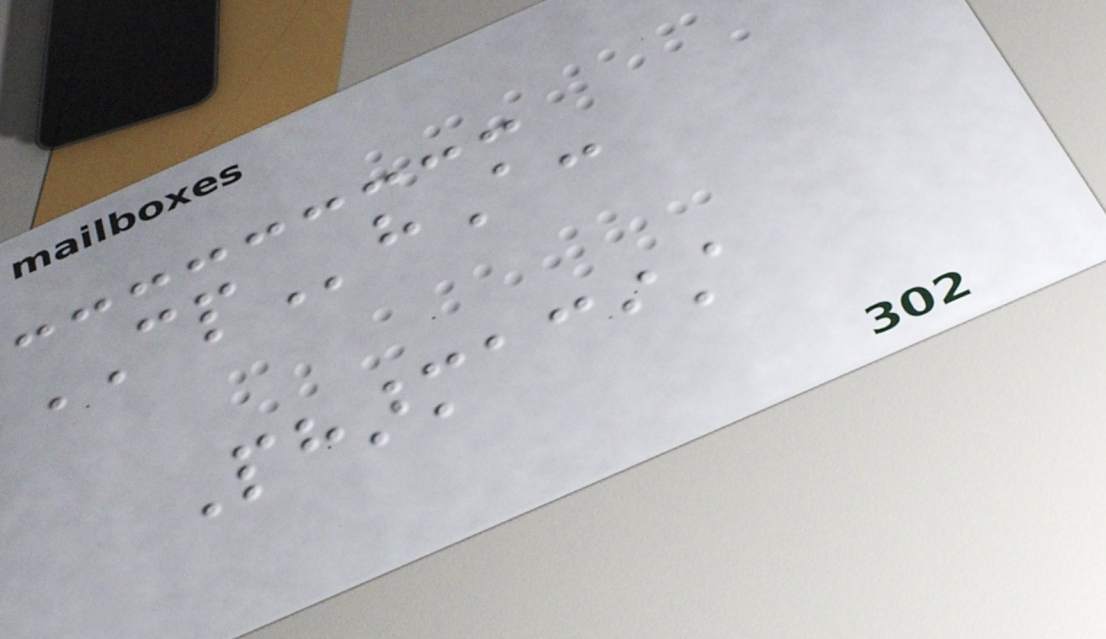CPhA:
Pharmacist
